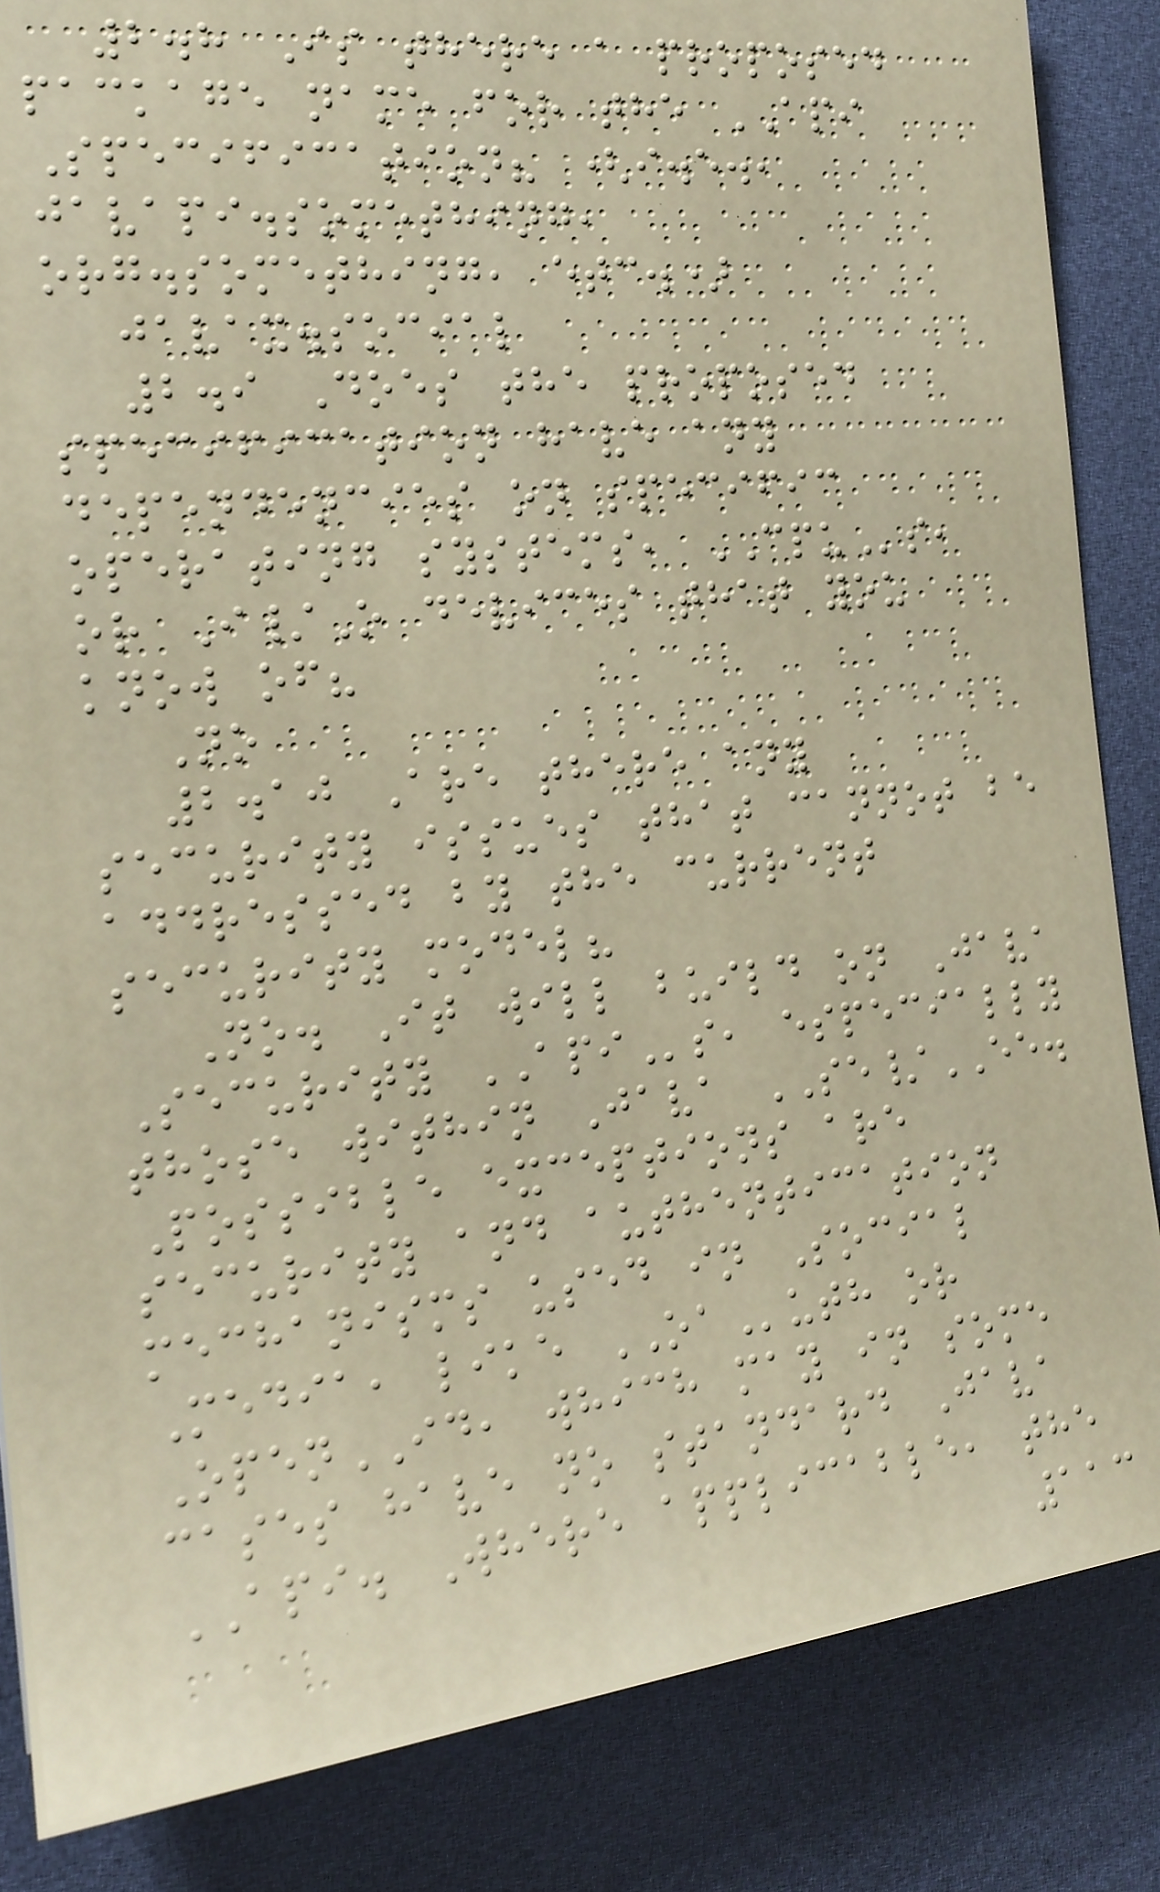2.8 Is there a proposed
package name for the API
Specification? (i.e.,
javapi.something,
org.something, etc.)
javax.social
2.9 Does the proposed
specification have any
dependencies on specific
operating systems, CPUs,
or I/O devices that you
know of?
No
2.10 Are there any
security issues that cannot be
addressed by the current
security model?
No. It will build on Java
Security APIs, especially
those within Java SE/EE.
Possible exceptions are
security and authentication
mechanisms used in Social
Media, like OAuth or
OpenID, which may in some
cases have no standard Java
API. Where applicable, the
113
